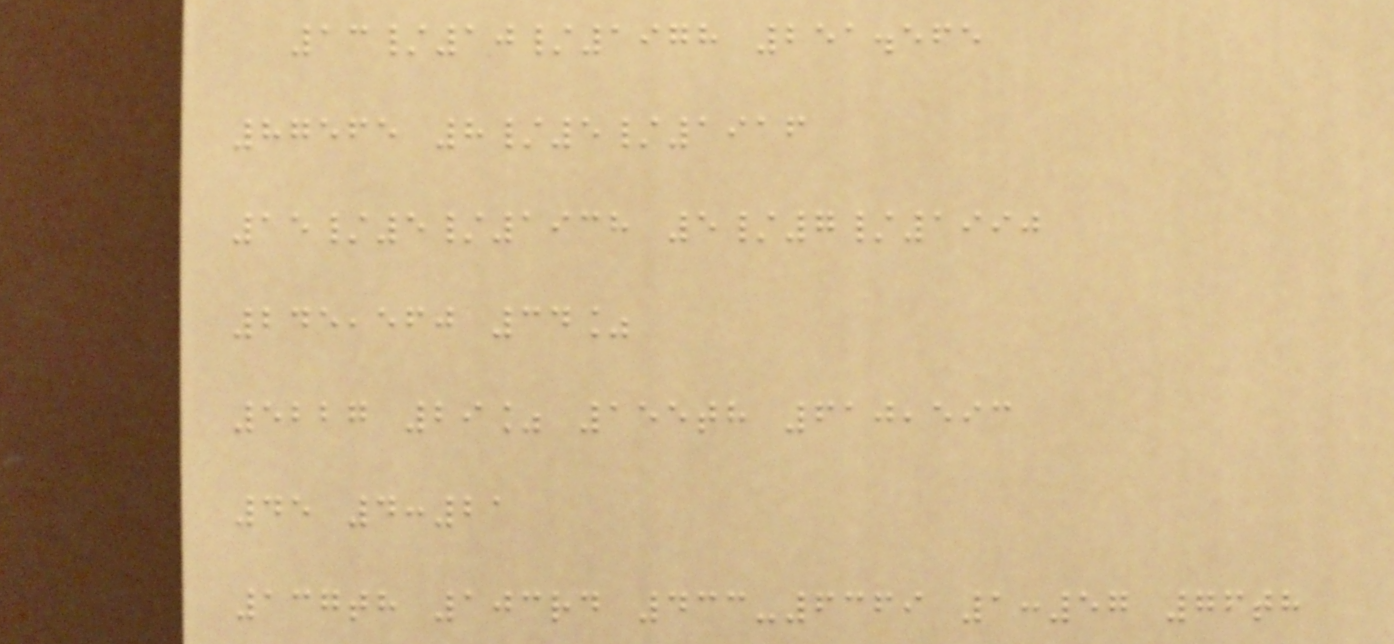13/10/1978 251.565
87565 8/5/1916
15/5/1938 5/7/1990
245,560 34%
5227 29% 155th 610,593
45 4:21
137th 103rd 433-6369 1:57 76th
